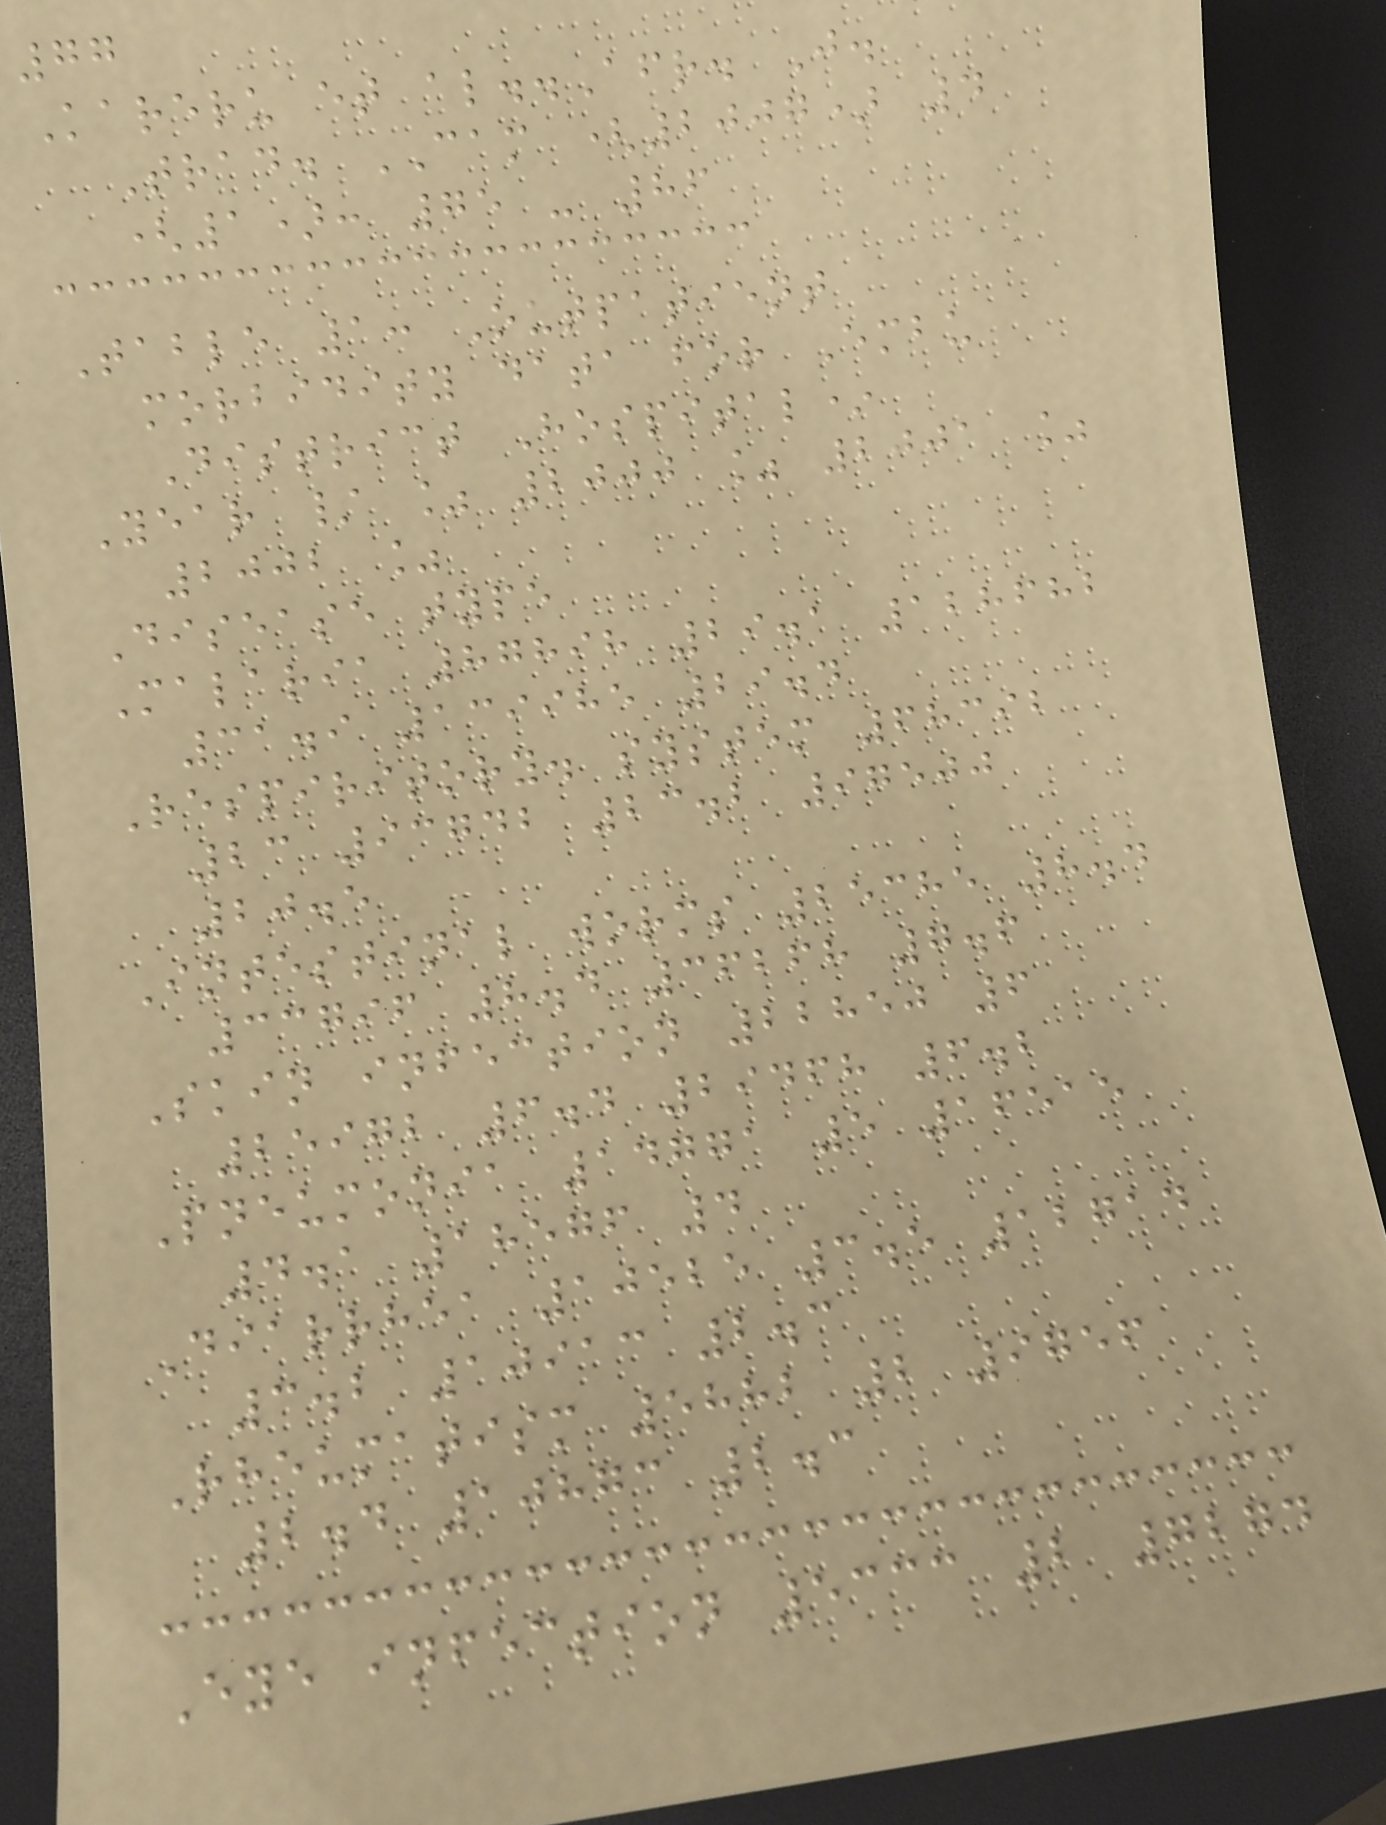77
Kareru et al..Afr. J.
Trad. CAM (2007) 4
(1): 75 - 86
Table 1: Outpatient
morbidity data for Embu
District Hospital*
Year / % 2000 % 2001 %
2002 %
Disease type
Malaria 87898 29.1 128682
31.9 139985 29.4
Respiritory. system 68392
23 93742 23.2 97500
20.5
Intestinal worms 25385 8.4
33796 8.4 36268 7.6
Skin infection 22850 6
25972 6.4 29468 6.2
Pneumonia 14771 5 16515
4.1 18576 4
Diarrhea 10525 3.5 12714
3.2 10913 2.3
Rheumatism 5882 2 9756
2.4 10873 2.3
Eye infection 5333 2 7274
